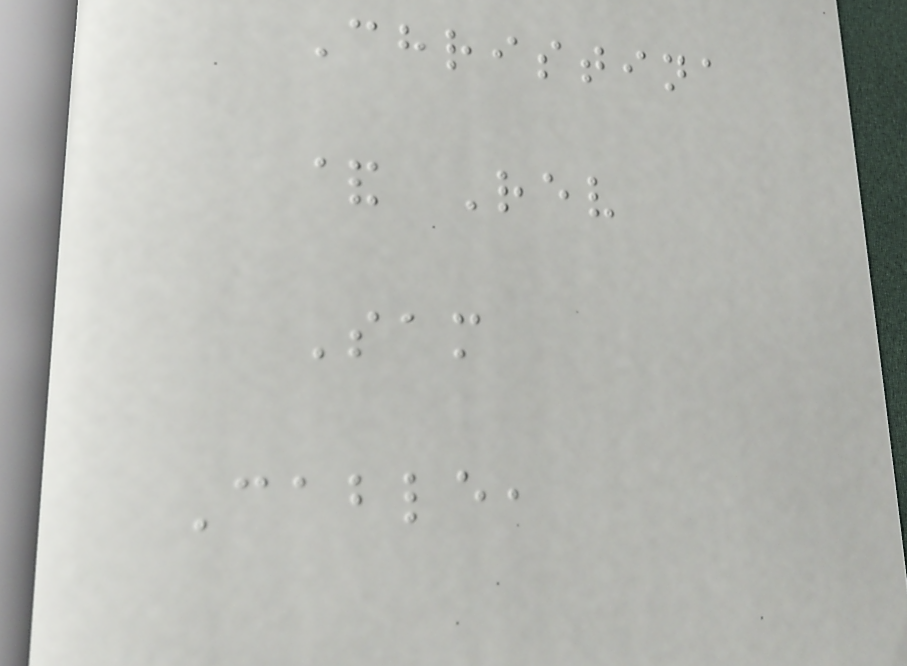Christina
& Rev
Sam
Cable,
